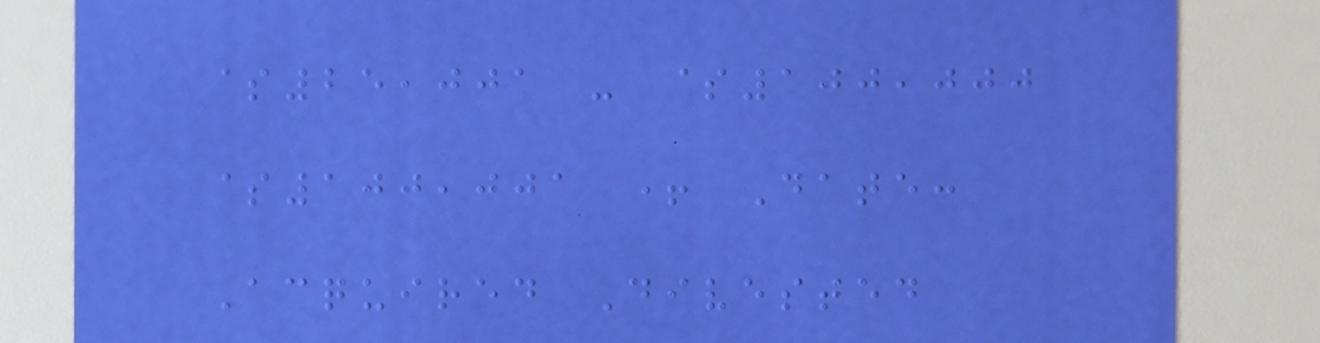$25,001 - $100,000
$100,001 + Date:
Acquired Divested
